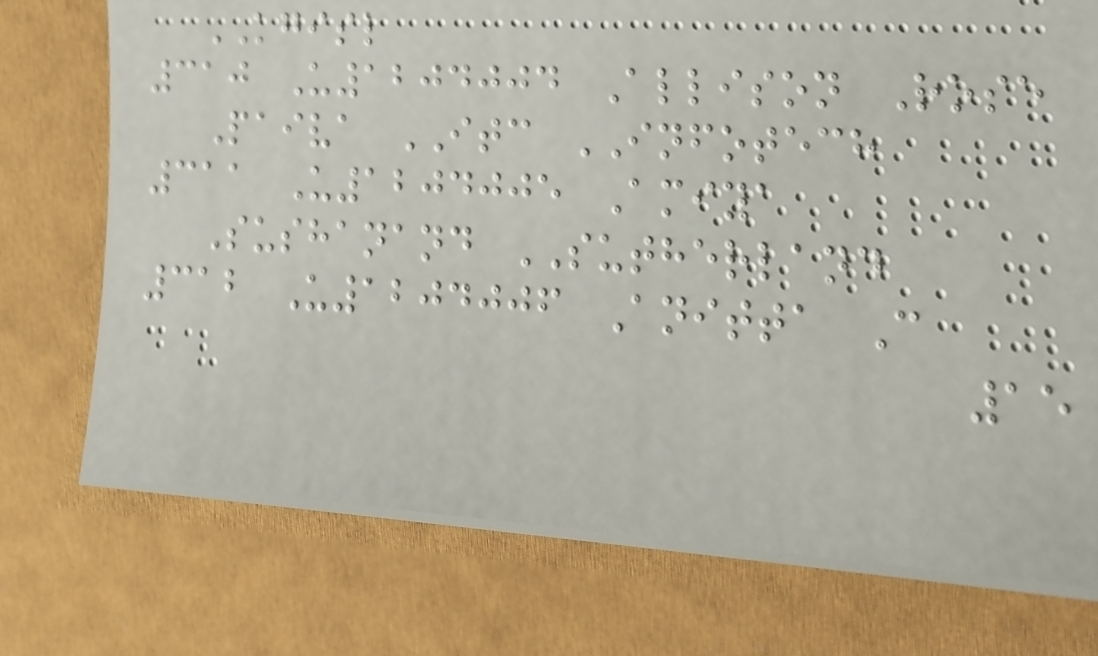KGISL
310 U1204004 Allison Rose
Paiva ITC INFOTECH
311 U1204005 Amiya
Sushanand SUTHERLAND
312 U1204006 Anitta C
15
